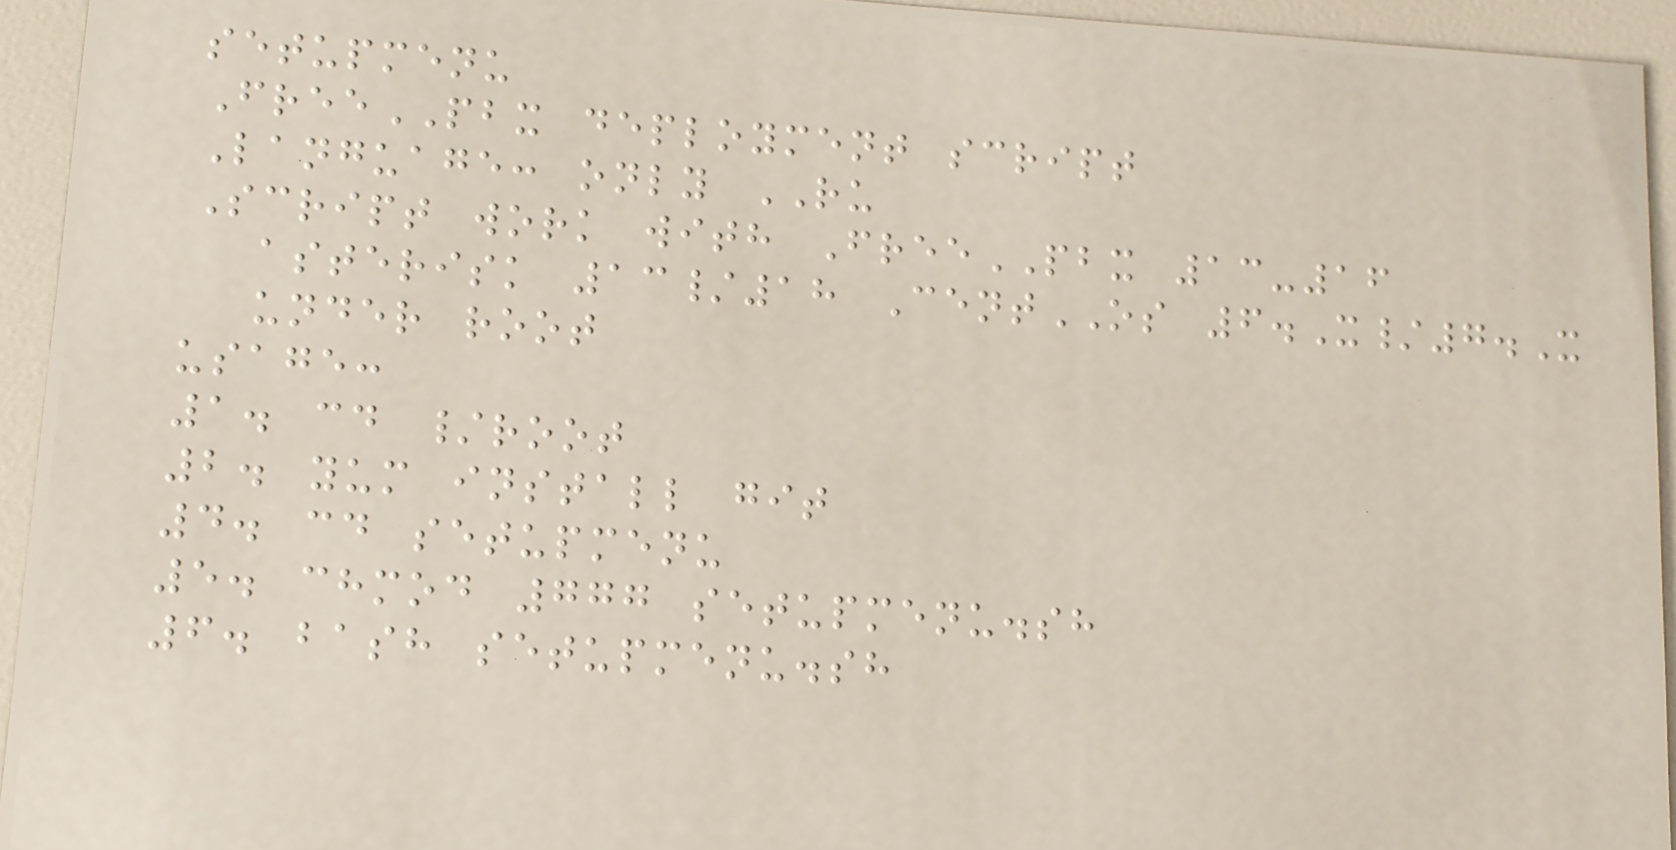setupmenu
FreePBX deployment script
Language: only RU
Script work with FreePBX 13-16
asterisk 13/18 CentOS 6.X/7.X
under root
usage:
1. cd /root
2. yum install git
4. cd setupmenu
5. chmod 777 setupmenu.sh
6. bash setupmenu.sh
